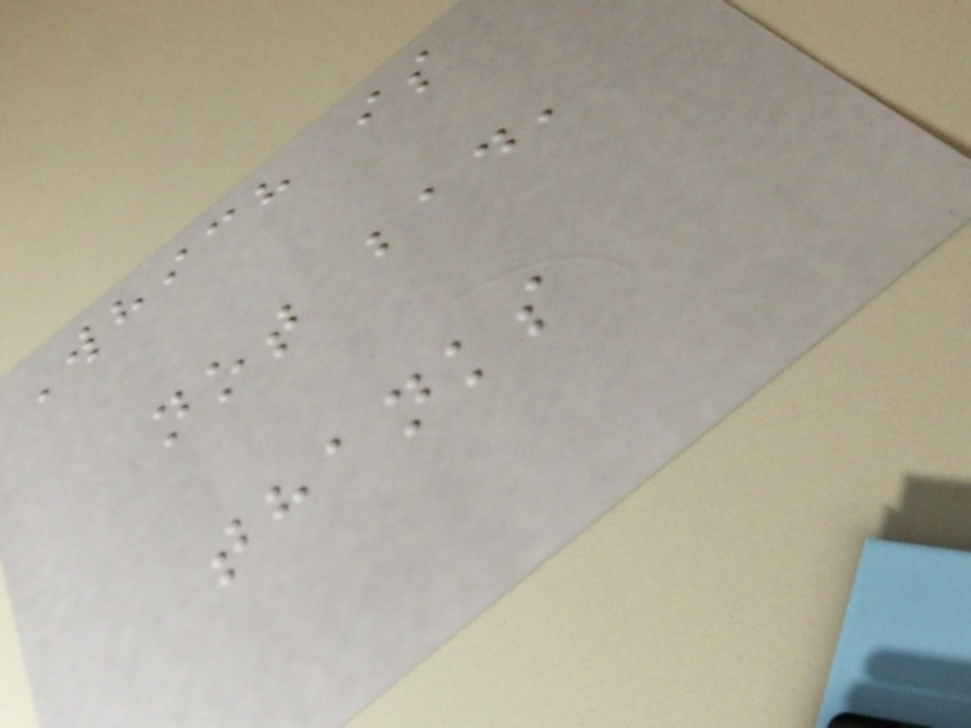Which is
not bad,
thanks
